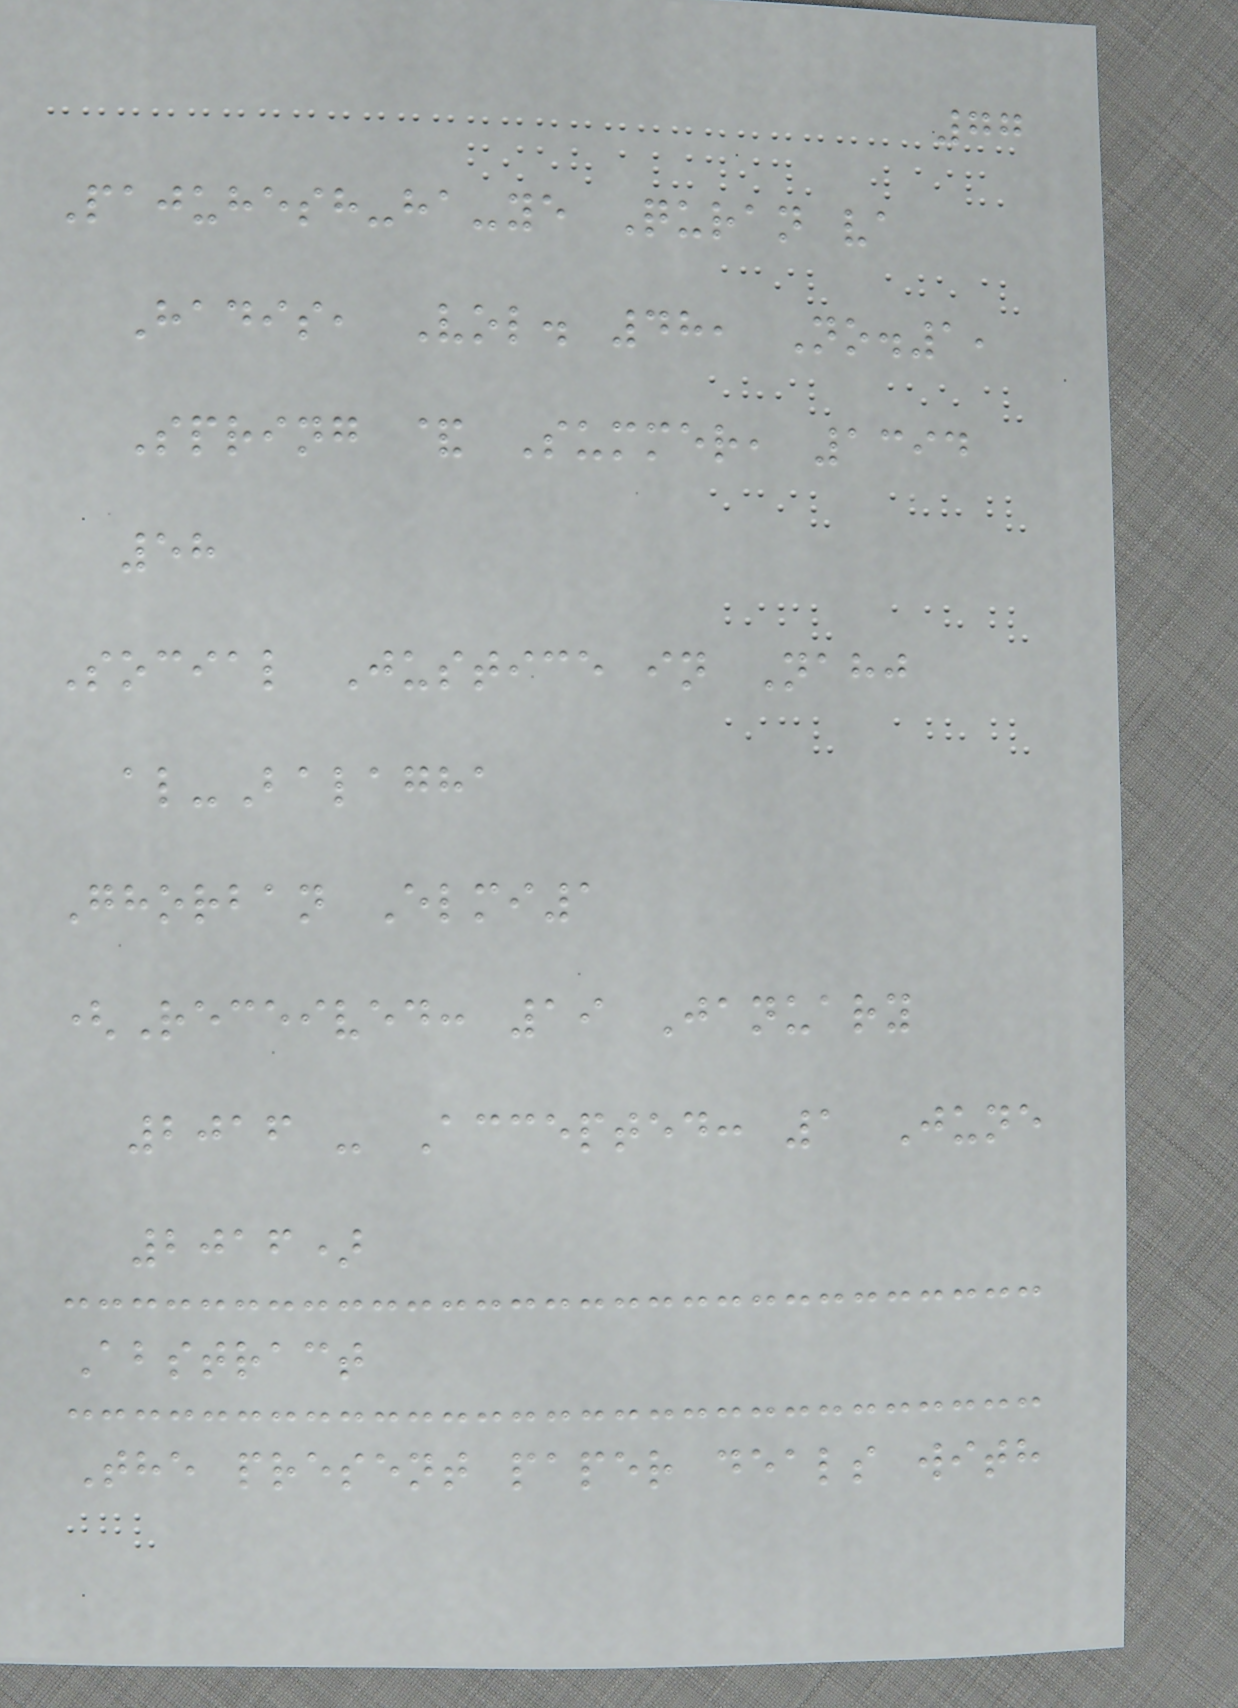77
Pajuhesh-ha-ye Quran va
Hadis, Vol. 48, No.1,
Spring & Summer, 1394
58
Social Justice in Nahj
al-Balagha
Ghorban Elmi1
(Received: 19 January
2016 - Accepted: 1 June
2016)
Abstract
The present paper deals with
